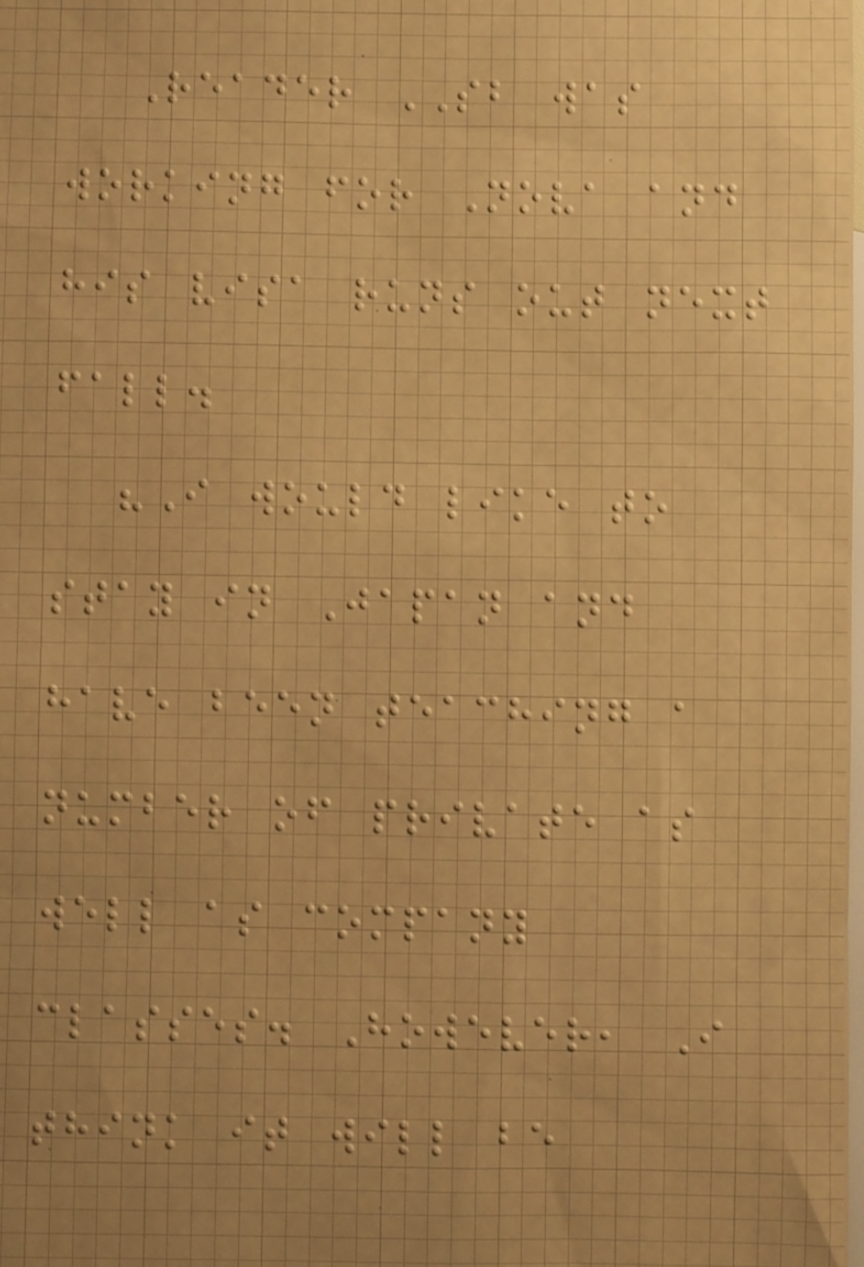Reader SB was
working for Nova and
his visa runs out next
fall.
"I would like to
stay in Japan and
have been teaching a
number of private as
well as company
classes. However, I
think it will be
